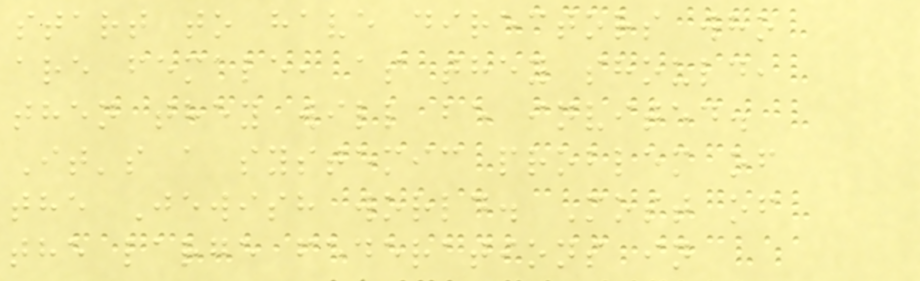start to have directors who
are female, as they should,
then they will be invited.
It's a systemic problem of
the Jewish world. Most of
the large federations in
